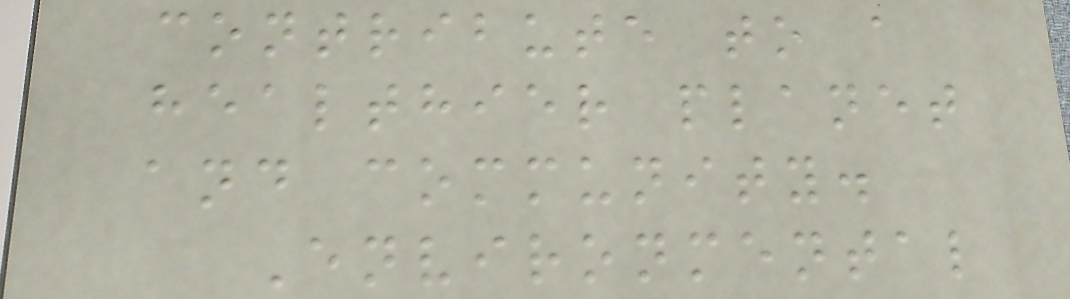contribute to a
healthier planet
and community.
Environmental
